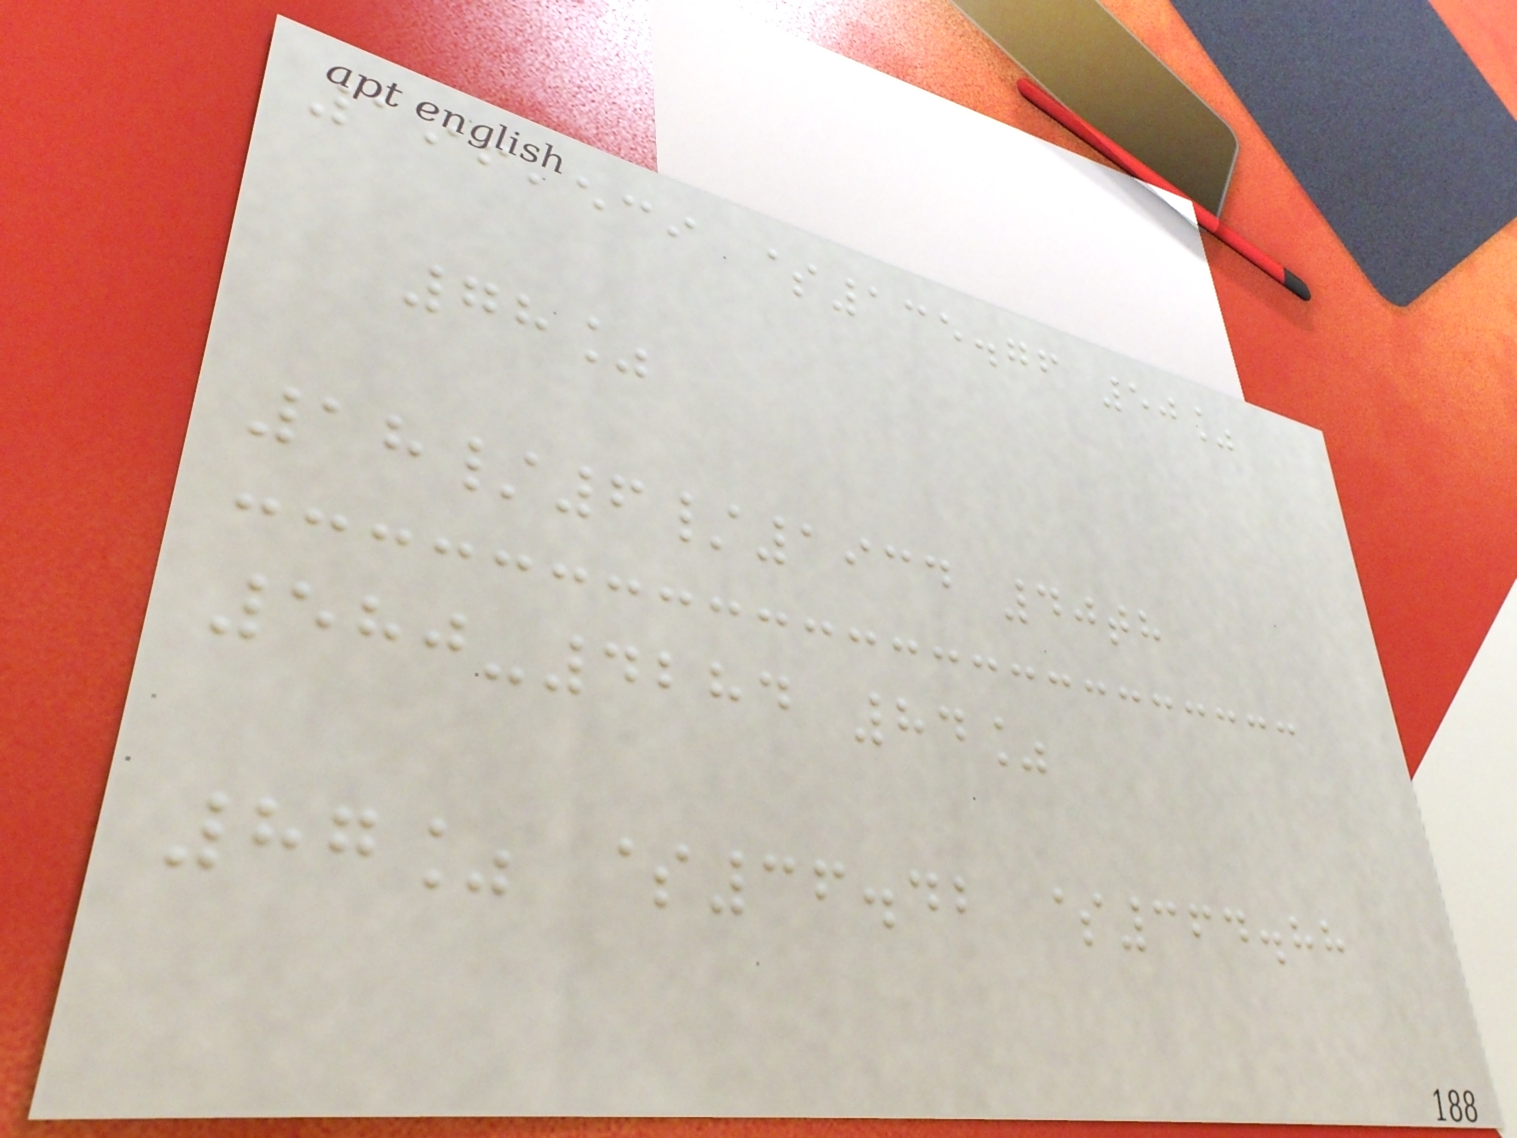196,539 $135.76 50%
78%
18/6/1934 40th
580-4284 84%
87% $36.42 $364.88
